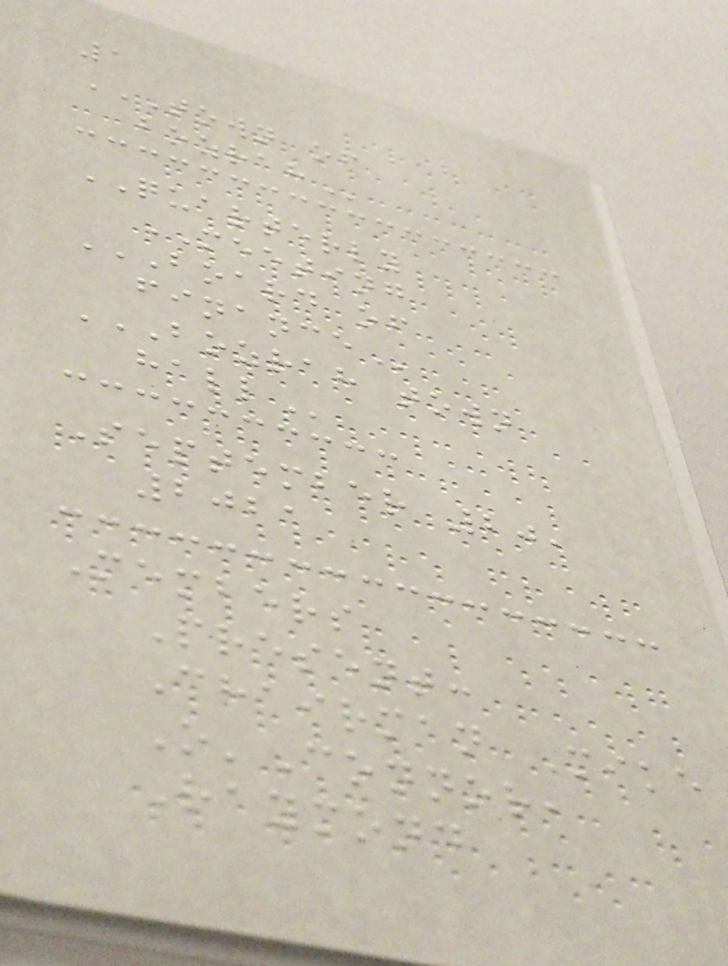1
TOWN OF
BOZRAH
QUARTERLY
MEETING
BOARD OF
FINANCE
BOZRAH TOWN
HALL
September 20,
2021
Members
Present:
Chairman Mike
O'Connor,
Raymond
